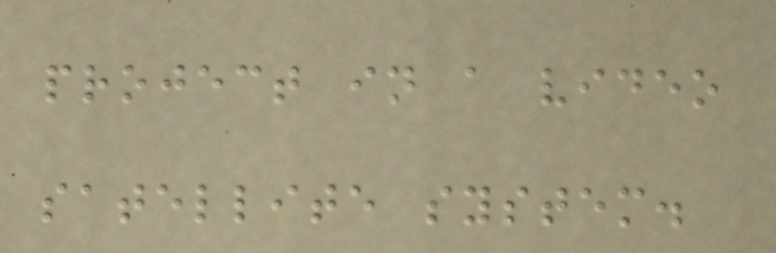project in a video
satellite system.
